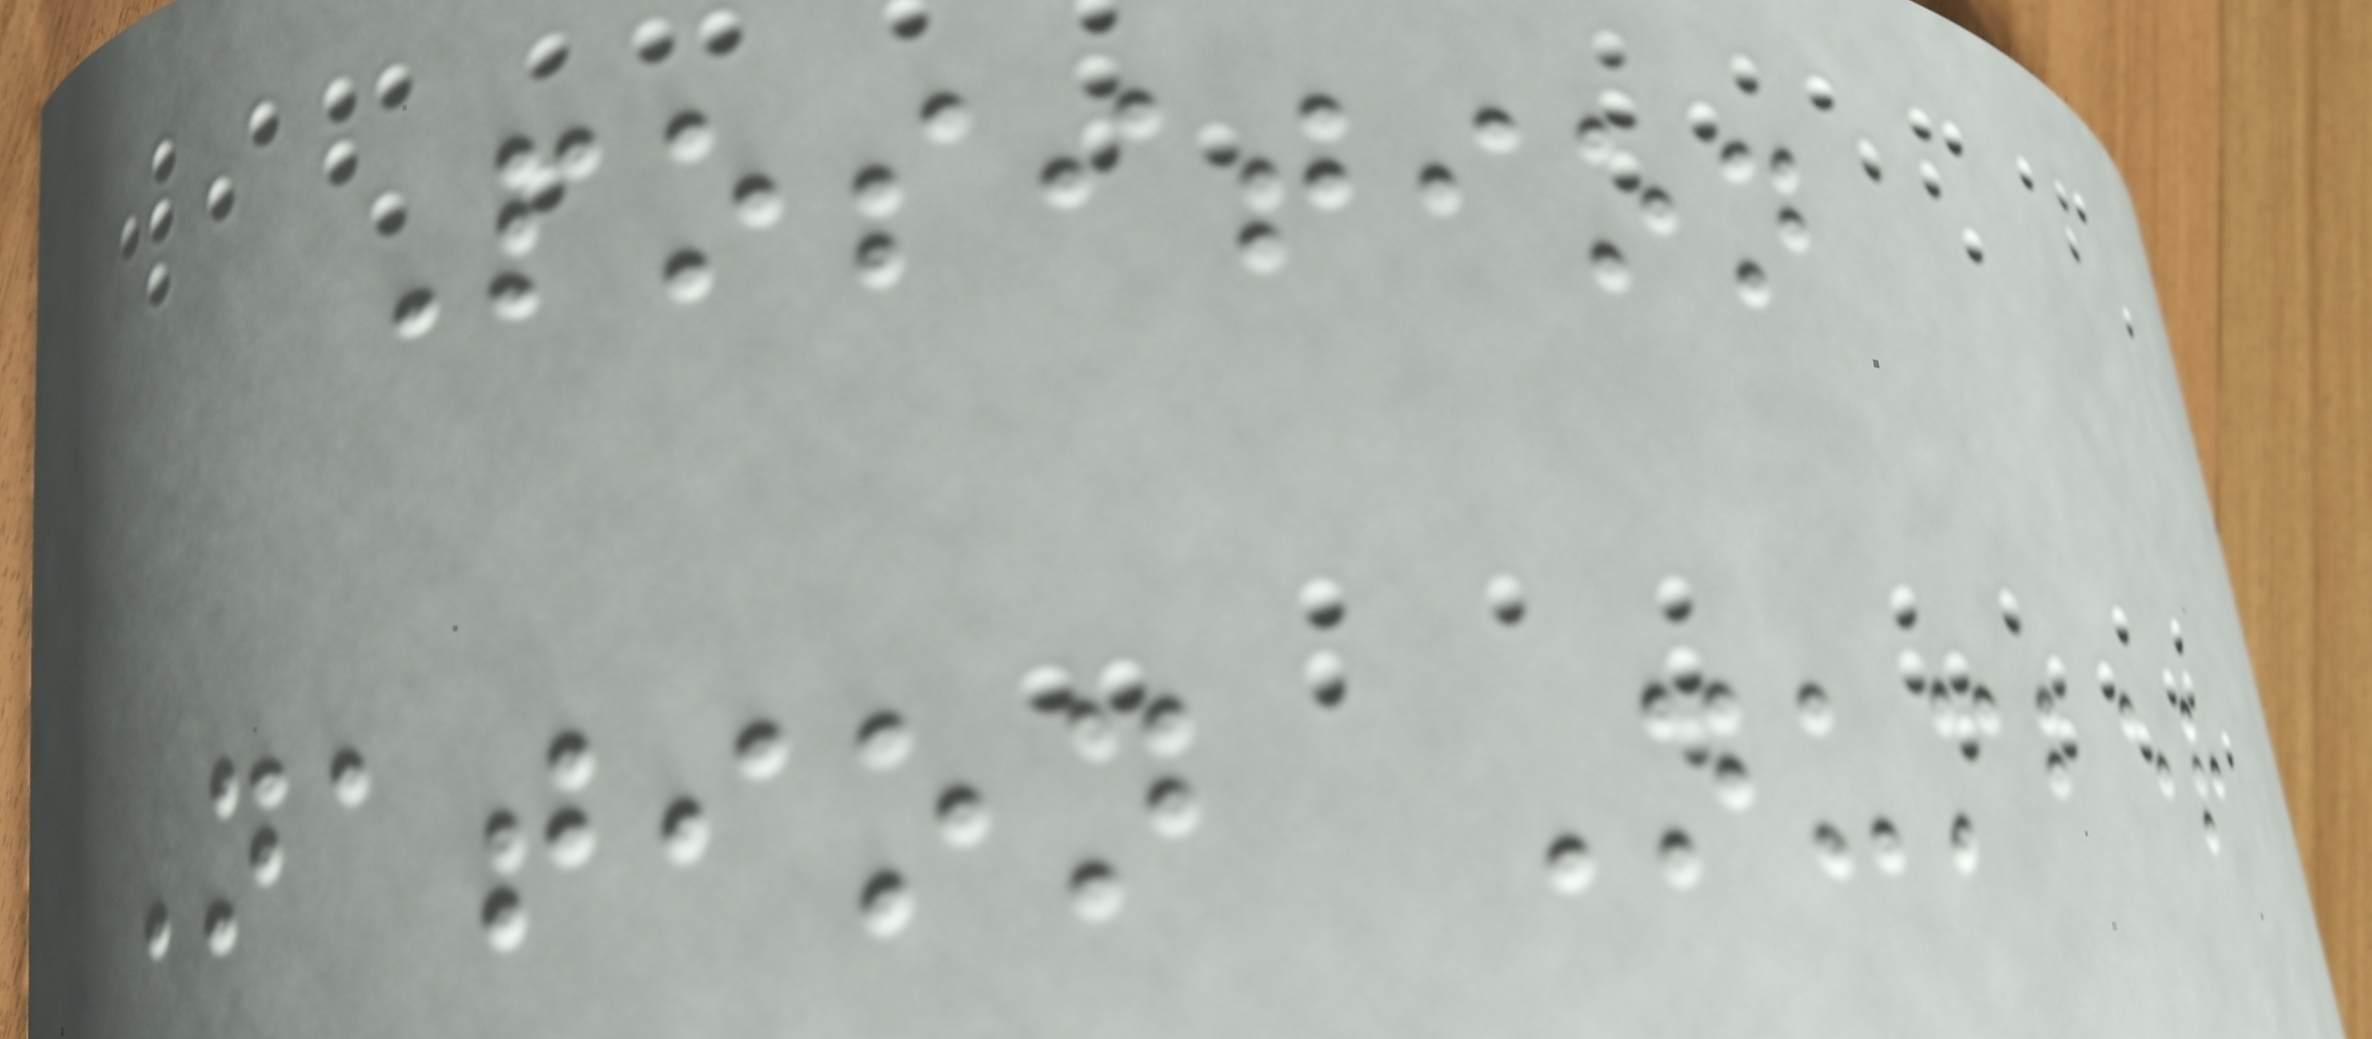Position
Nation Number
